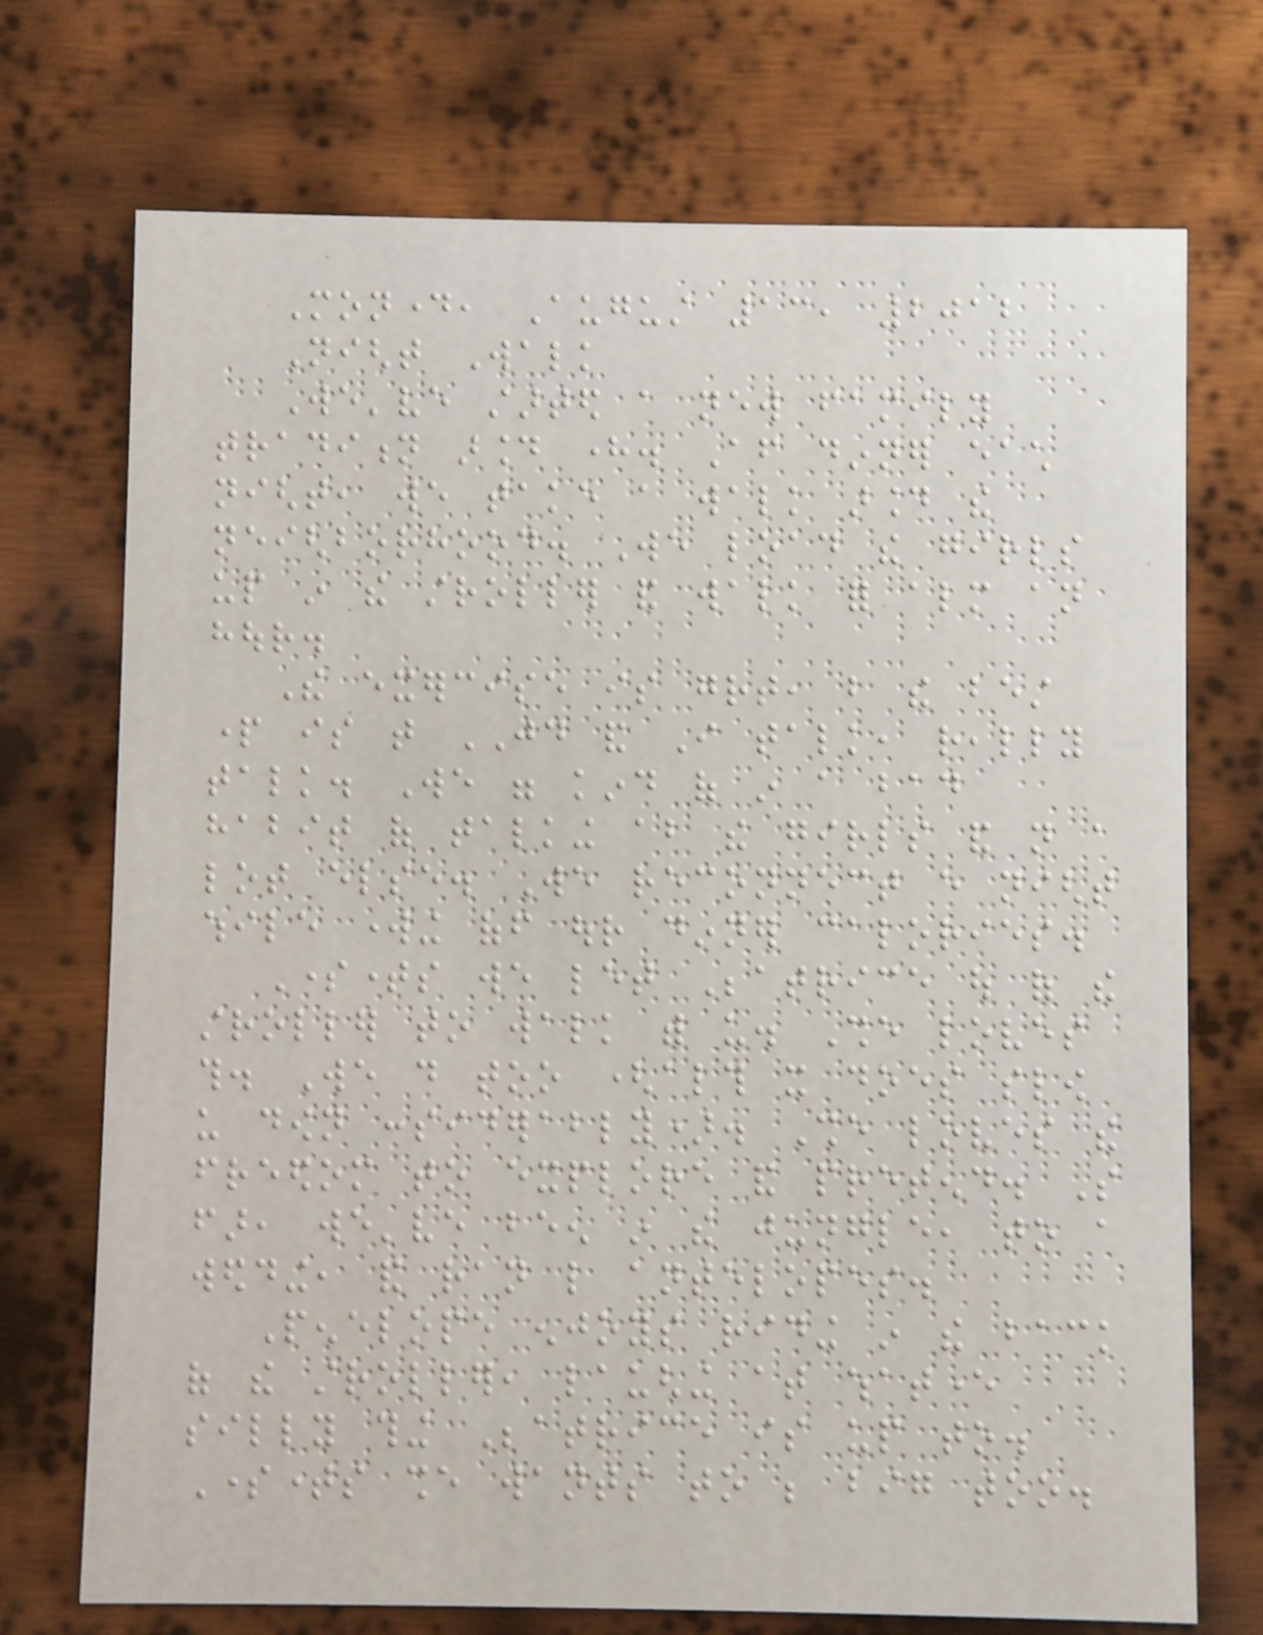Monday, August 13, 2012
Night Walk
We've started a new family
tradition around here. After dinner each
night, we take a walk around the
neighborhood. We load the girls
up in the stroller and walk for almost an
hour.
The exercise is great, but the best
part is that JD and I talk, really
talk. We were kind of in a bad
habit of talking about the girls and not a
lot else. We reconnect every night
while working off our dinner calories.
Sometimes we let Beatrice out of the
stroller to walk with us. She loves
this. We do too (although it does slow
us down considerably). She loves the
freedom to explore and pretend. So
far, we've been in the jungle, to a
wedding, and ran like antelopes.
Penelope enjoys riding in the back
of the stroller, laughing at whatever
silly thing Beatrice is up to.
Sometimes she wants to be big too.
